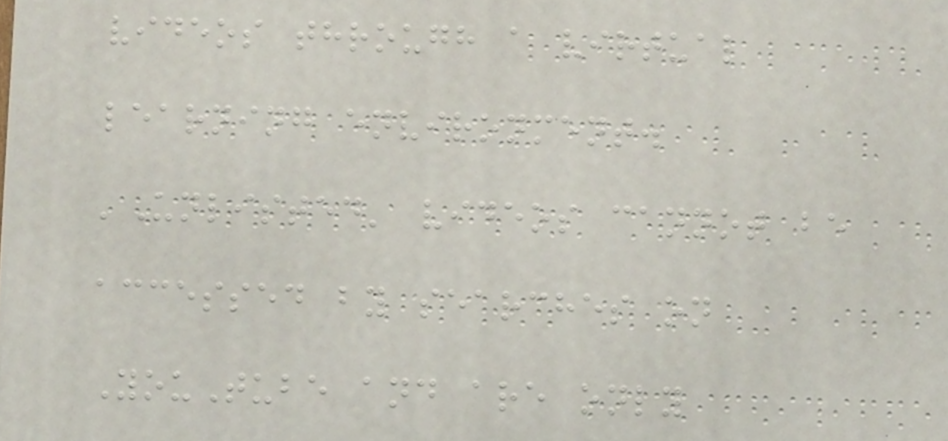videos through a virtual
learning environment.
'Unlisted' videos cannot be
accessed by searches on
YouTube and are only
